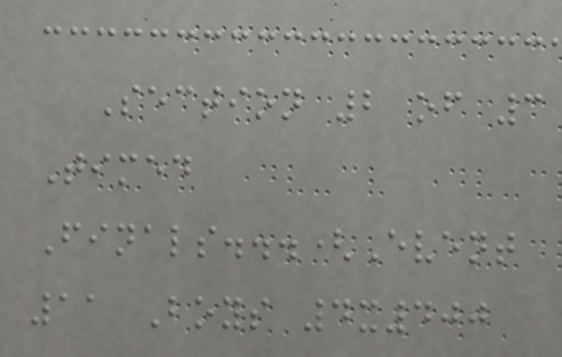Section 2 of 3
Timed
Finals...(Event
11 Boys 4x400
